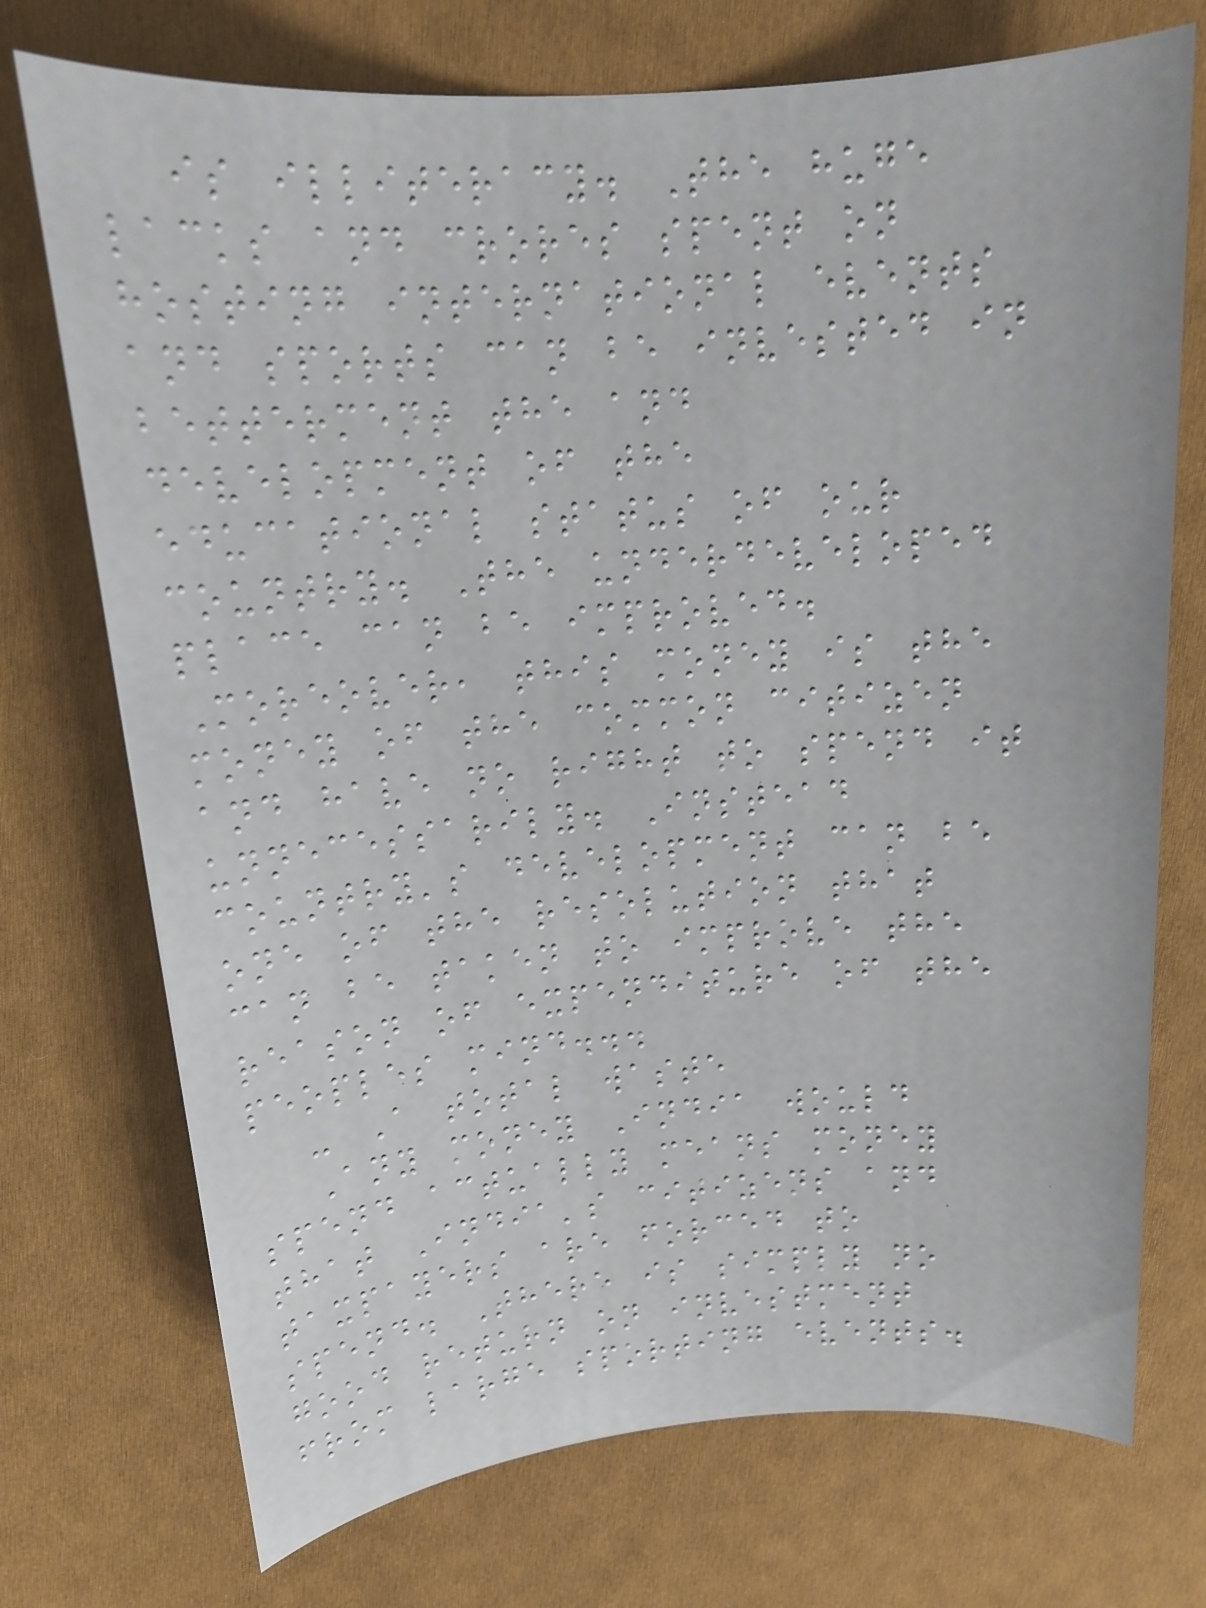is illiteracy. The huge
lacks and crores spent on
hosting international events
and sports can be invested in
betterment the and
development of the
educational status of our
country. The underdeveloped
place can be improved.
Moreover, this money is the
money of the common citizen
and have no right to spend it
unnecessarily. Instead
country's development can be
one of the resolution that
can be taken to improve the
reason of expenditure of the
peoples mind...
- A total waste
Any money India would
spend actually means money
that India's citizens and
taxpayers are forced to
spend. There is simply no
good return on investment
from large sporting events.
